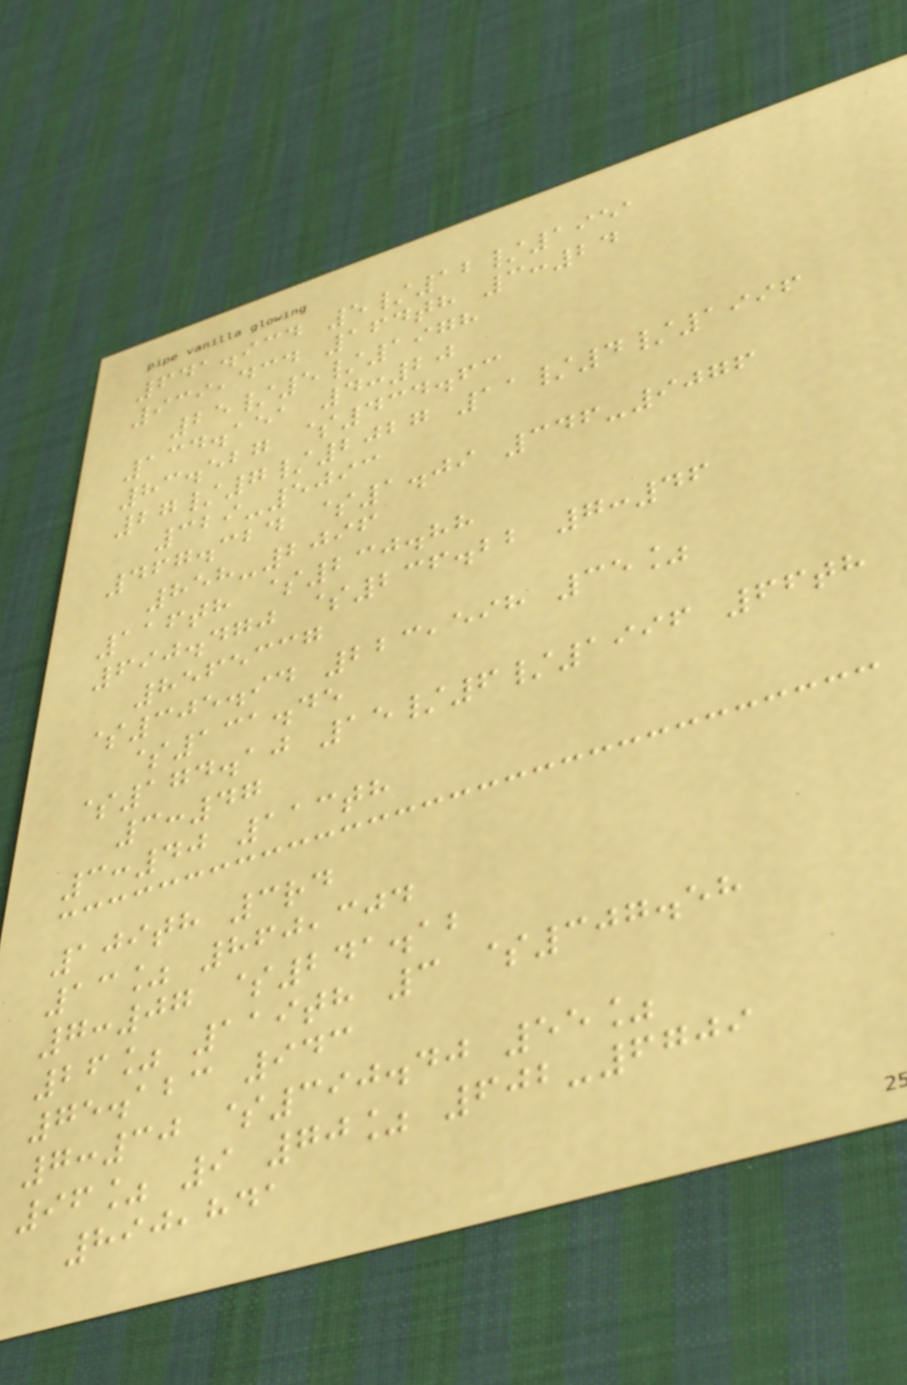641.934 5/12/1951
939,434 164th 3:24
25/5/1978
134.151 4:20
83.527 $434.63
27/7/2027 11/4/1996
329-5093
467.324 $1.09 346-9076
858-2096
116th $230.88
690.470 $236.22 7:46
8565337
$305.94 223,598 35%
$131.45
$174.10 15/6/1996 66th
3:47
3:40 113th
109th 3rd
13% 860,304
7:07 $241.12
26% 119th 3 $307.58
75.123 943
7:30 $390.40 55%
96% 9 70% 602-6709
890,841
